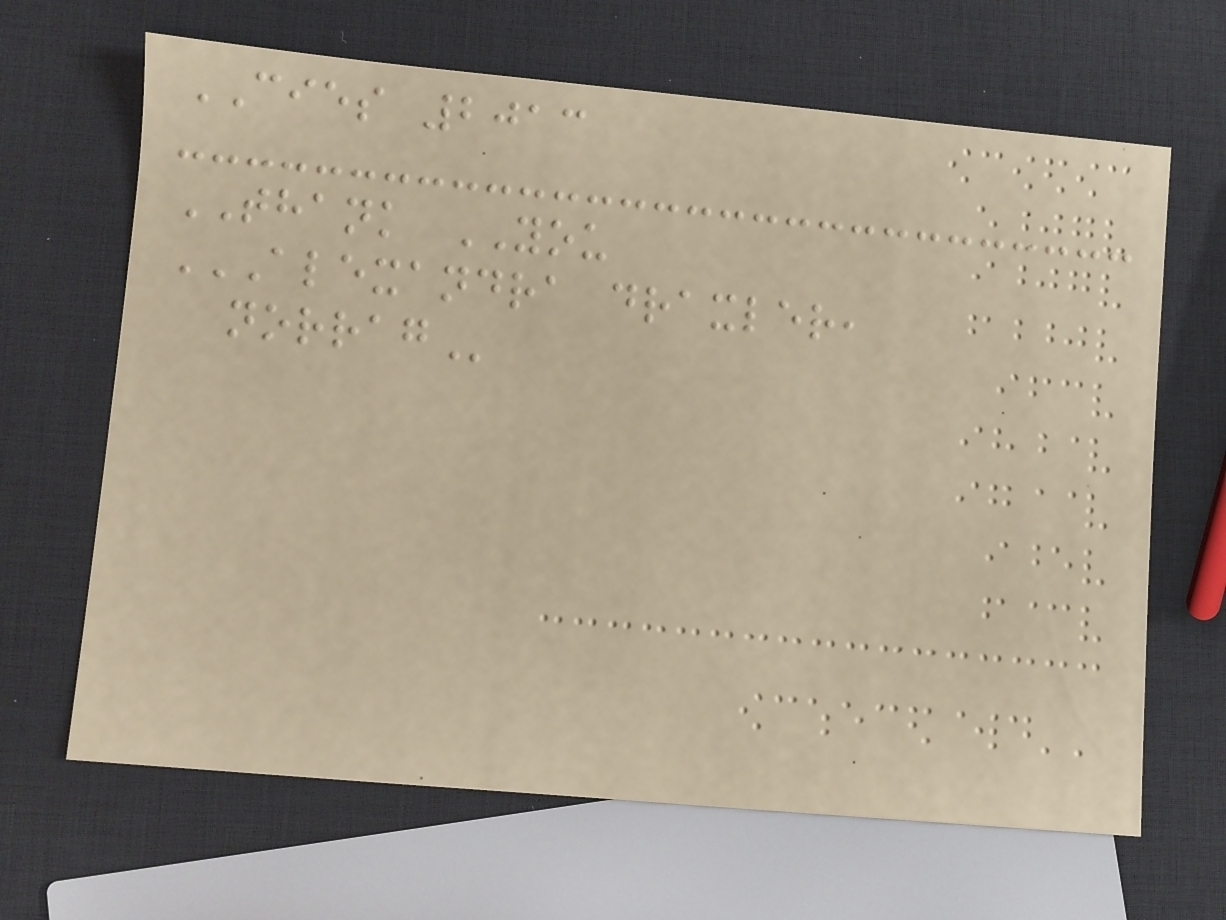CIES 2013
THANK YOU
ALEXANDRA DRAXLER,
NORRAG
